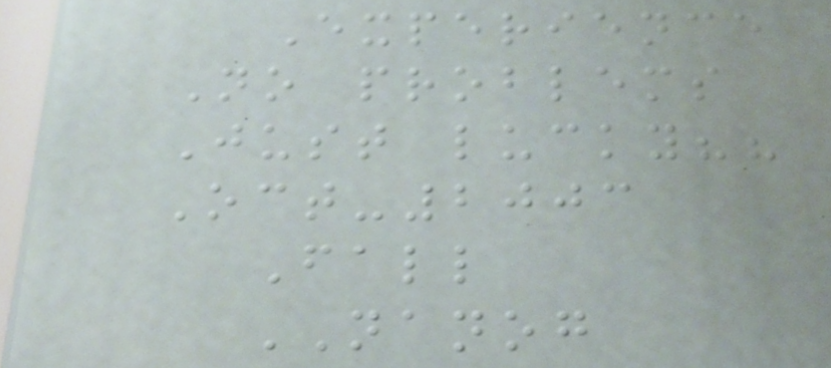Experience
No problems
Just lucky??
Oct-2003
Fall
NANOG
